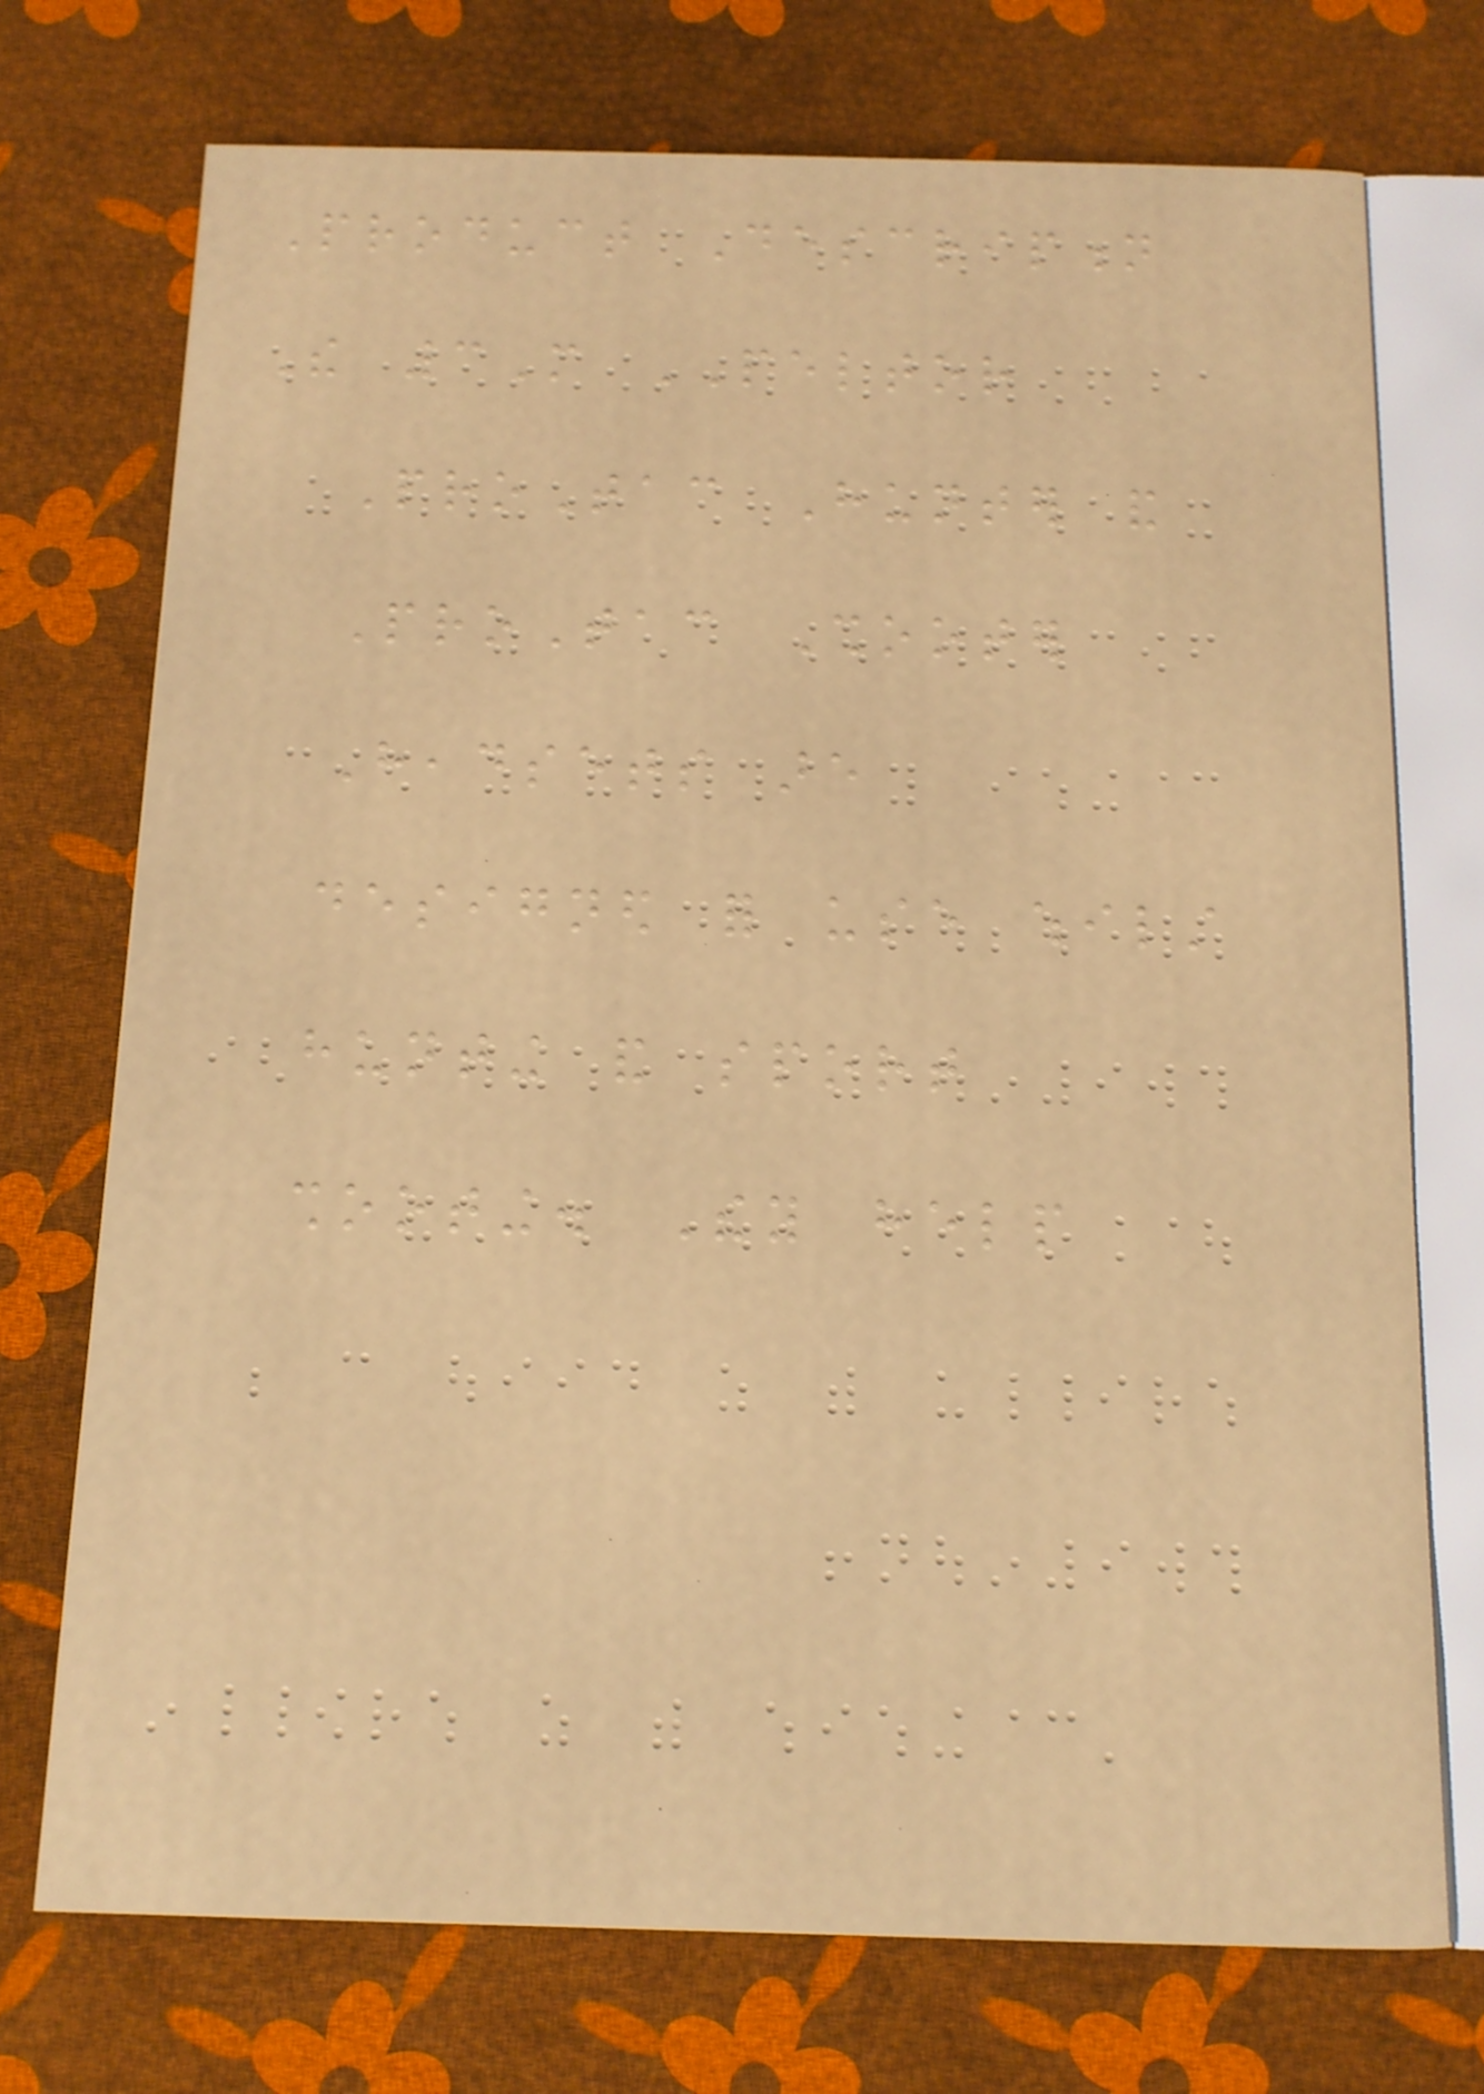Product Description
The 3M PELTOR
ProTac Hunter and
ProTac Shooter
Headsets are
designed for use whilst
hunting and sport
shooting. They help
